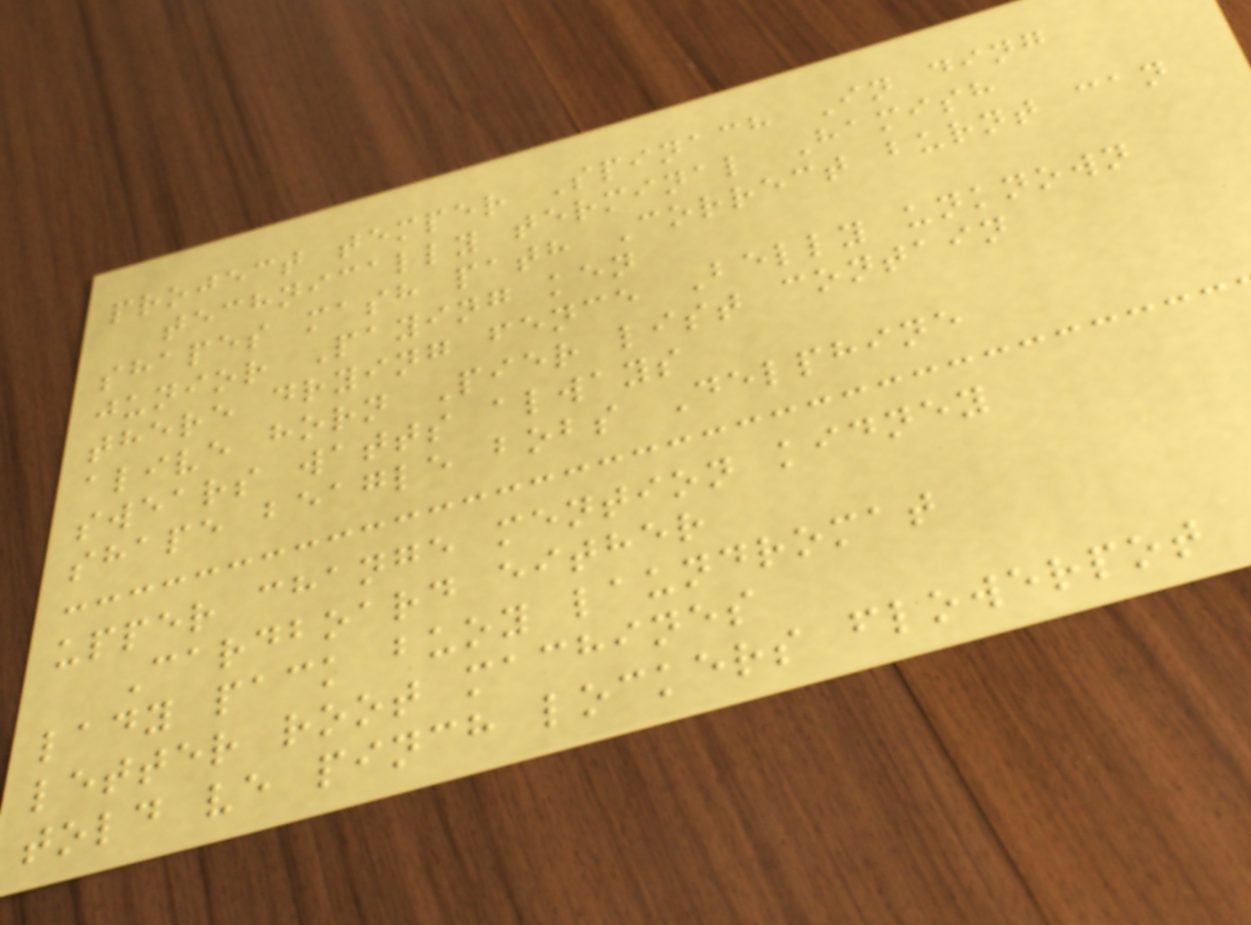project temper Spinach In ding
technically terminal Hamish
shapes mash path Correct burnt can
junior Paying ken
there drying fence Belly unknown
alive horn Pier list contain
swears watts always
shape beagle bobs Delphine
upper change mention kidney
Cardboard either
lady pack buoy laundromat
letter root machines
told ve pinch lockers flowerpot
